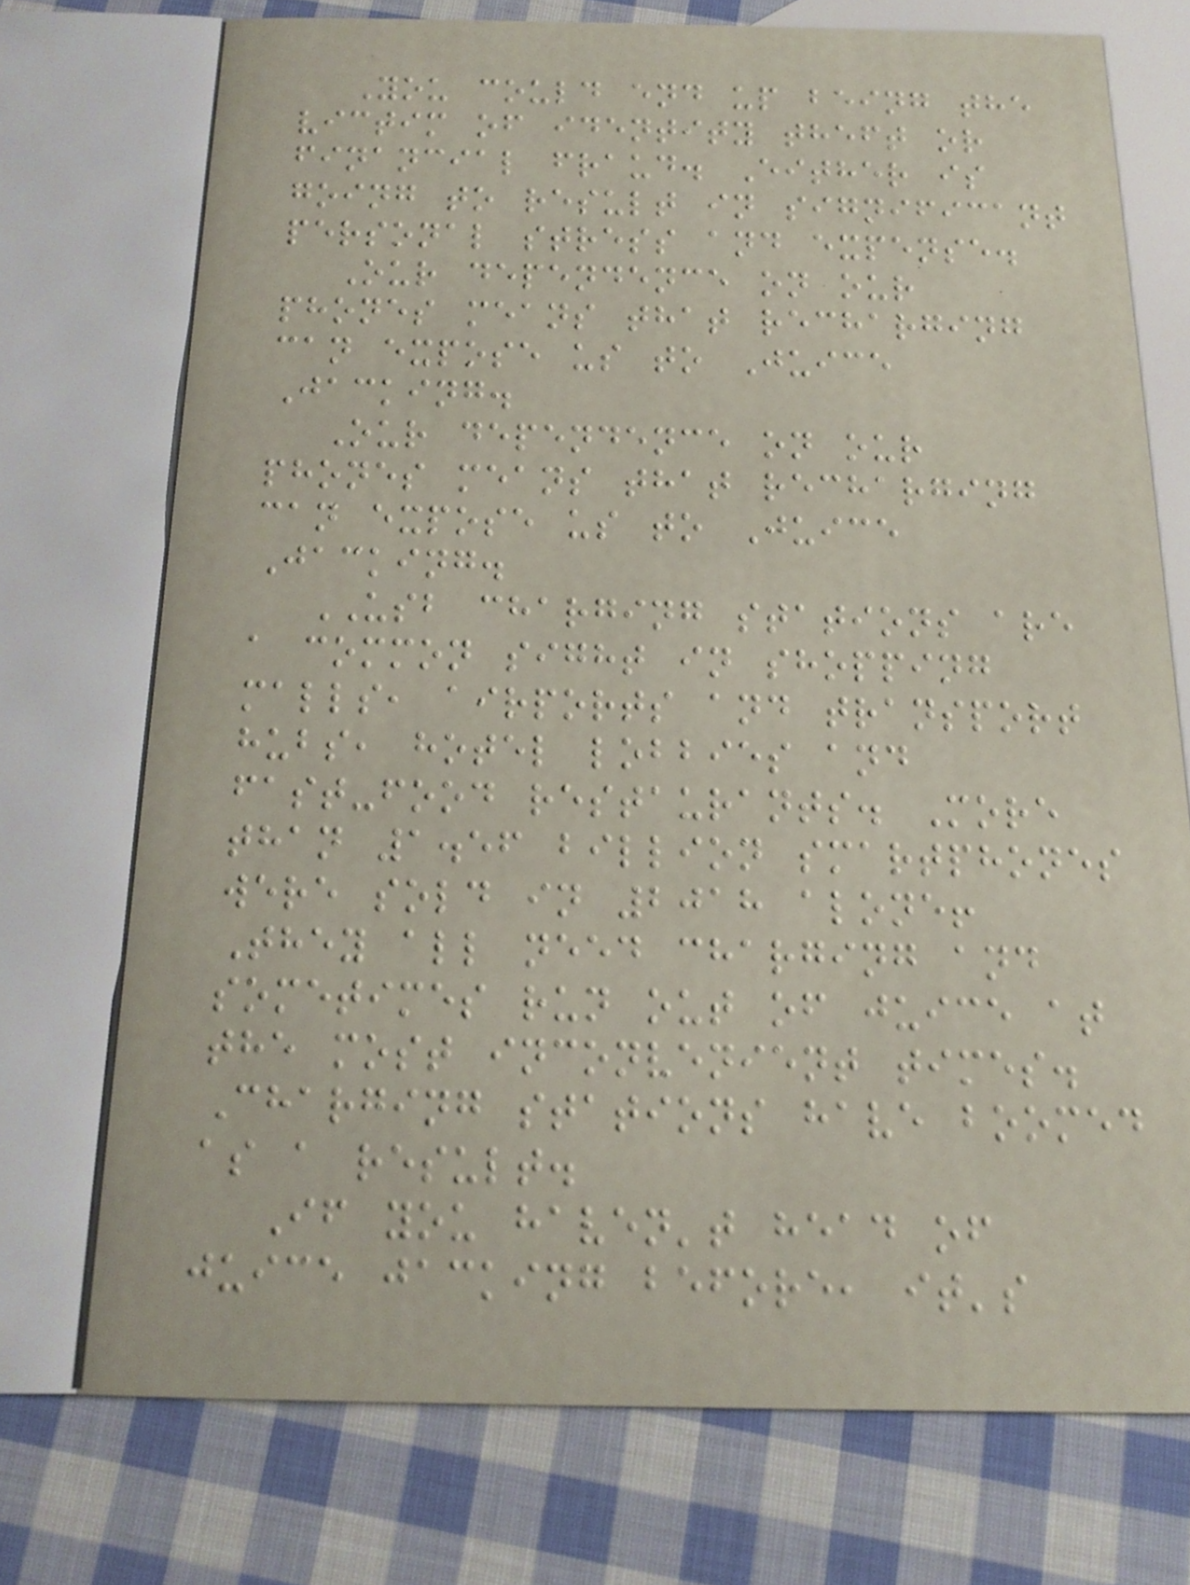You could end up being the
victim of identity theft or
financial fraud. Either is
going to result in significant
personal stress and expense.
Our dependence on our
phones means that recharging
can expose us to Juice
Jacking.
Our dependence on our
phones means that recharging
can expose us to Juice
Jacking.
USB charging stations are
a common sight in shopping
malls, airports and transport
hubs, hotel lobbies and
fast-food restaurants. More
than 1.56 billion smartphones
were sold in 2018 alone!
They all need charging and
sometimes run out of juice at
the most inconvenient times.
Charging stations have boomed
as a result.
If you haven't head of
juice jacking before, it's
